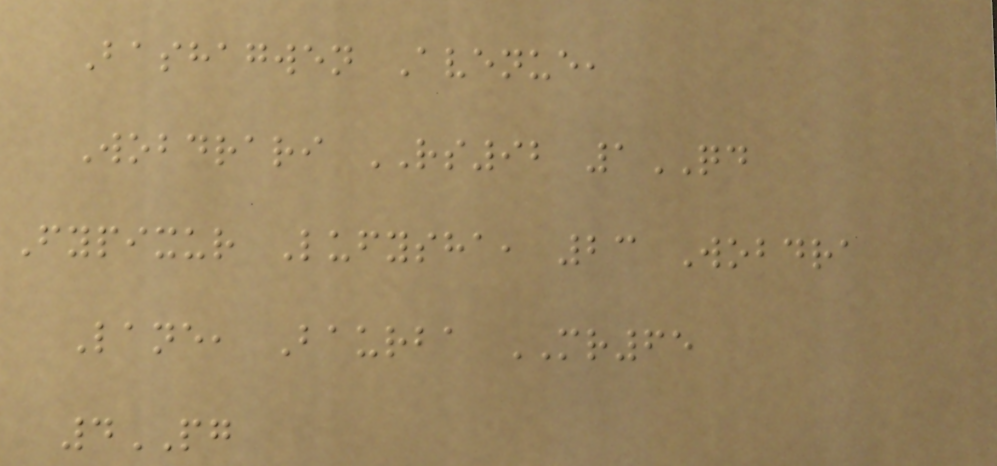Bashagwen Avenue,
Wobdrari RS92 1QD
Fypixur Lufysha, 23 Wobdra
Lane, Baurba MR65
4PG
